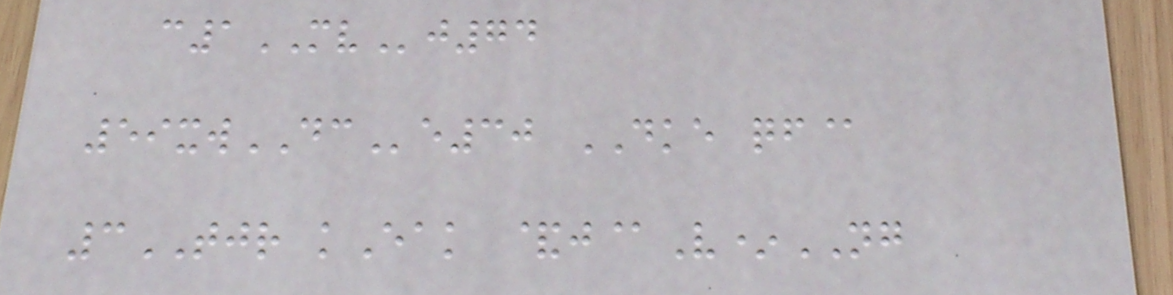c1MVj74
59xwDCe30 DKE qf@
3TJR kEak &j@V*NG
